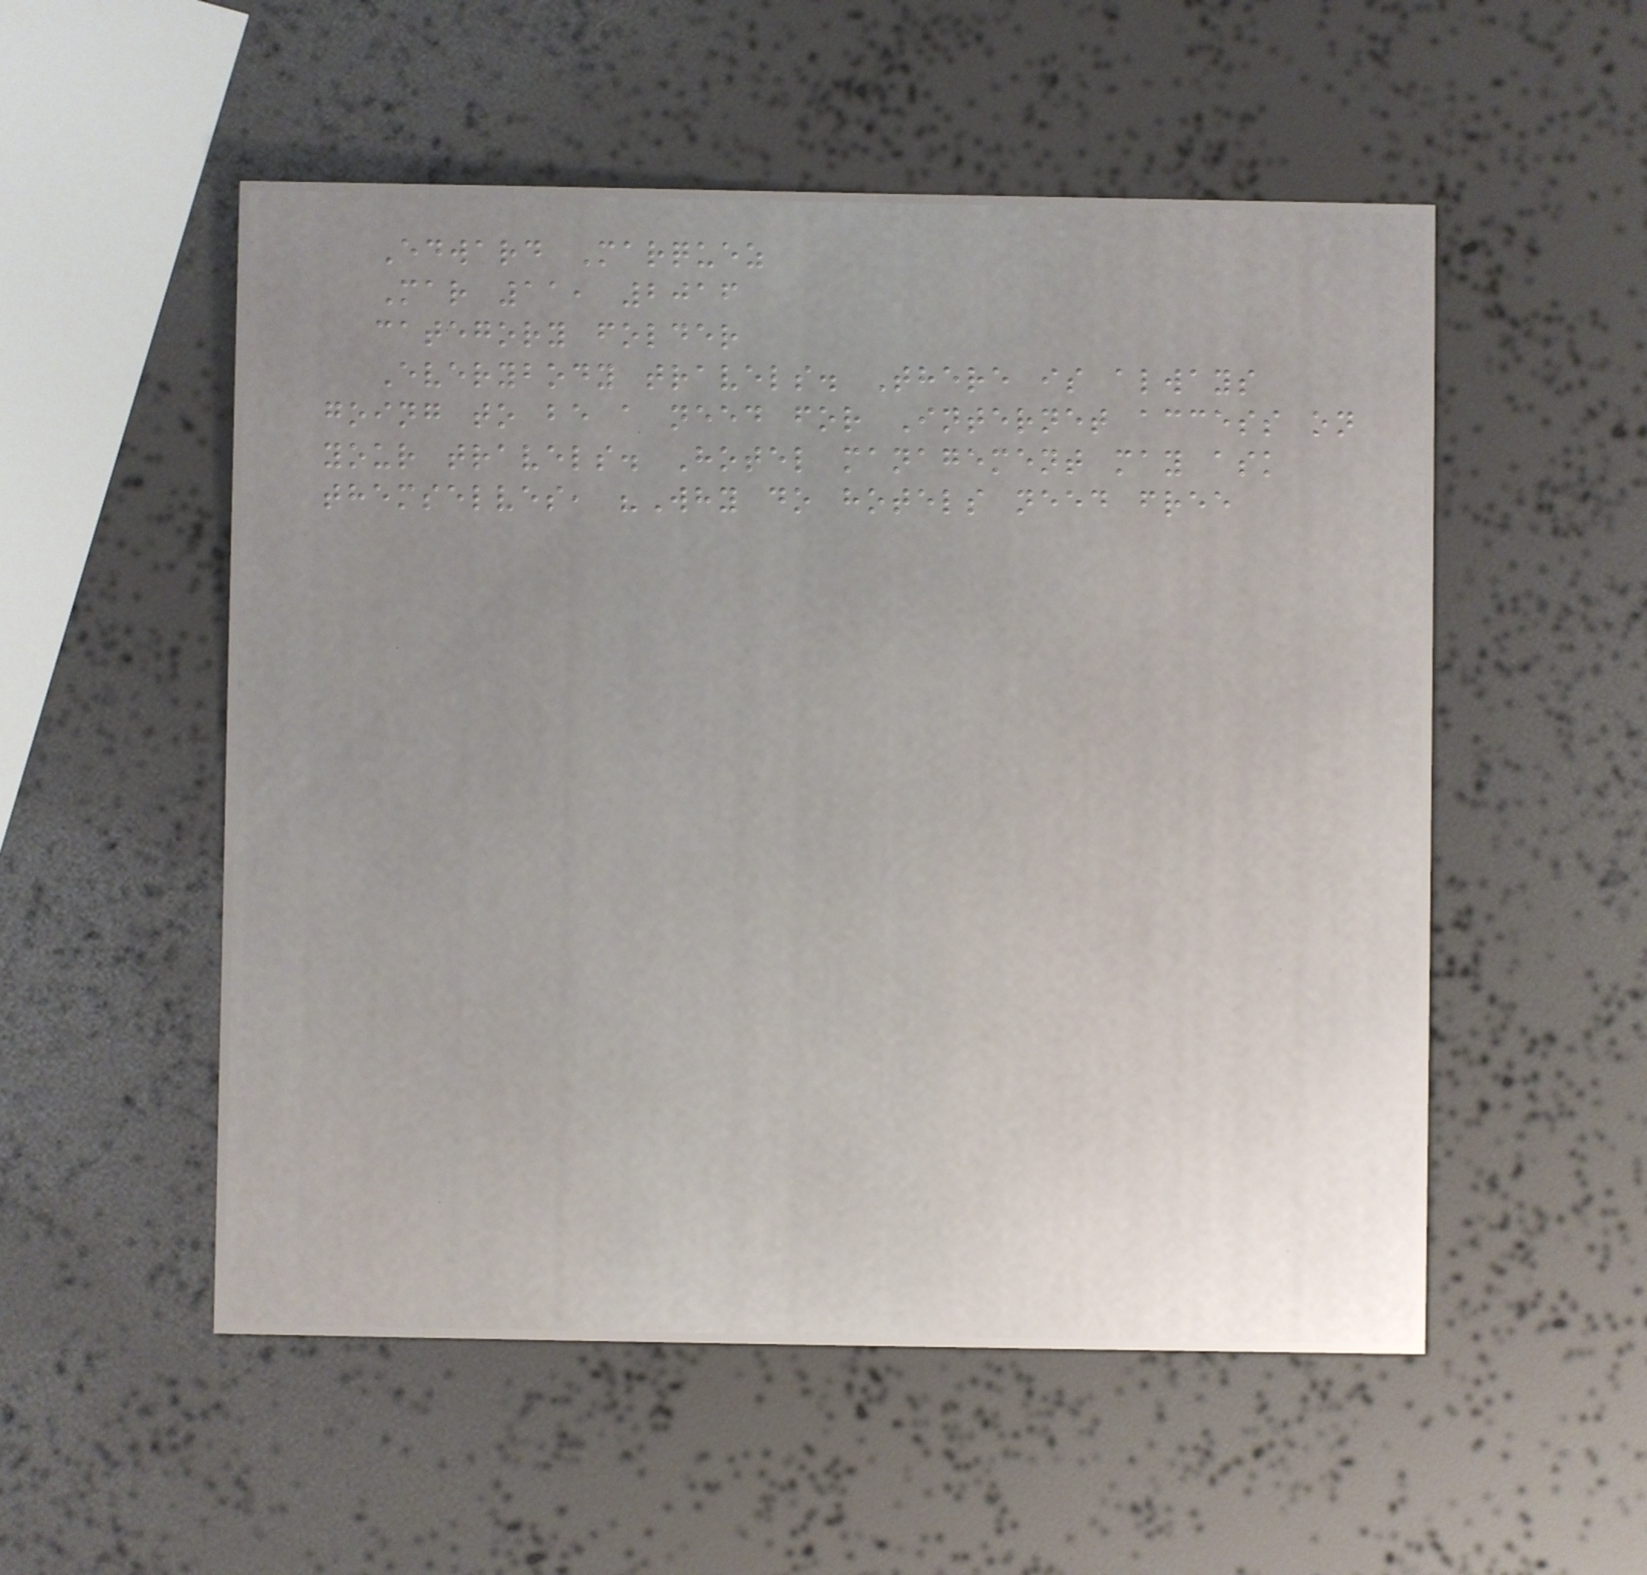Edward Marquez
Mar 11, 2016
category folder
Everybody travels. There is always
going to be a need for Internet access on
your travels. Hotel management may ask
themselves, "Why do hotels need free
